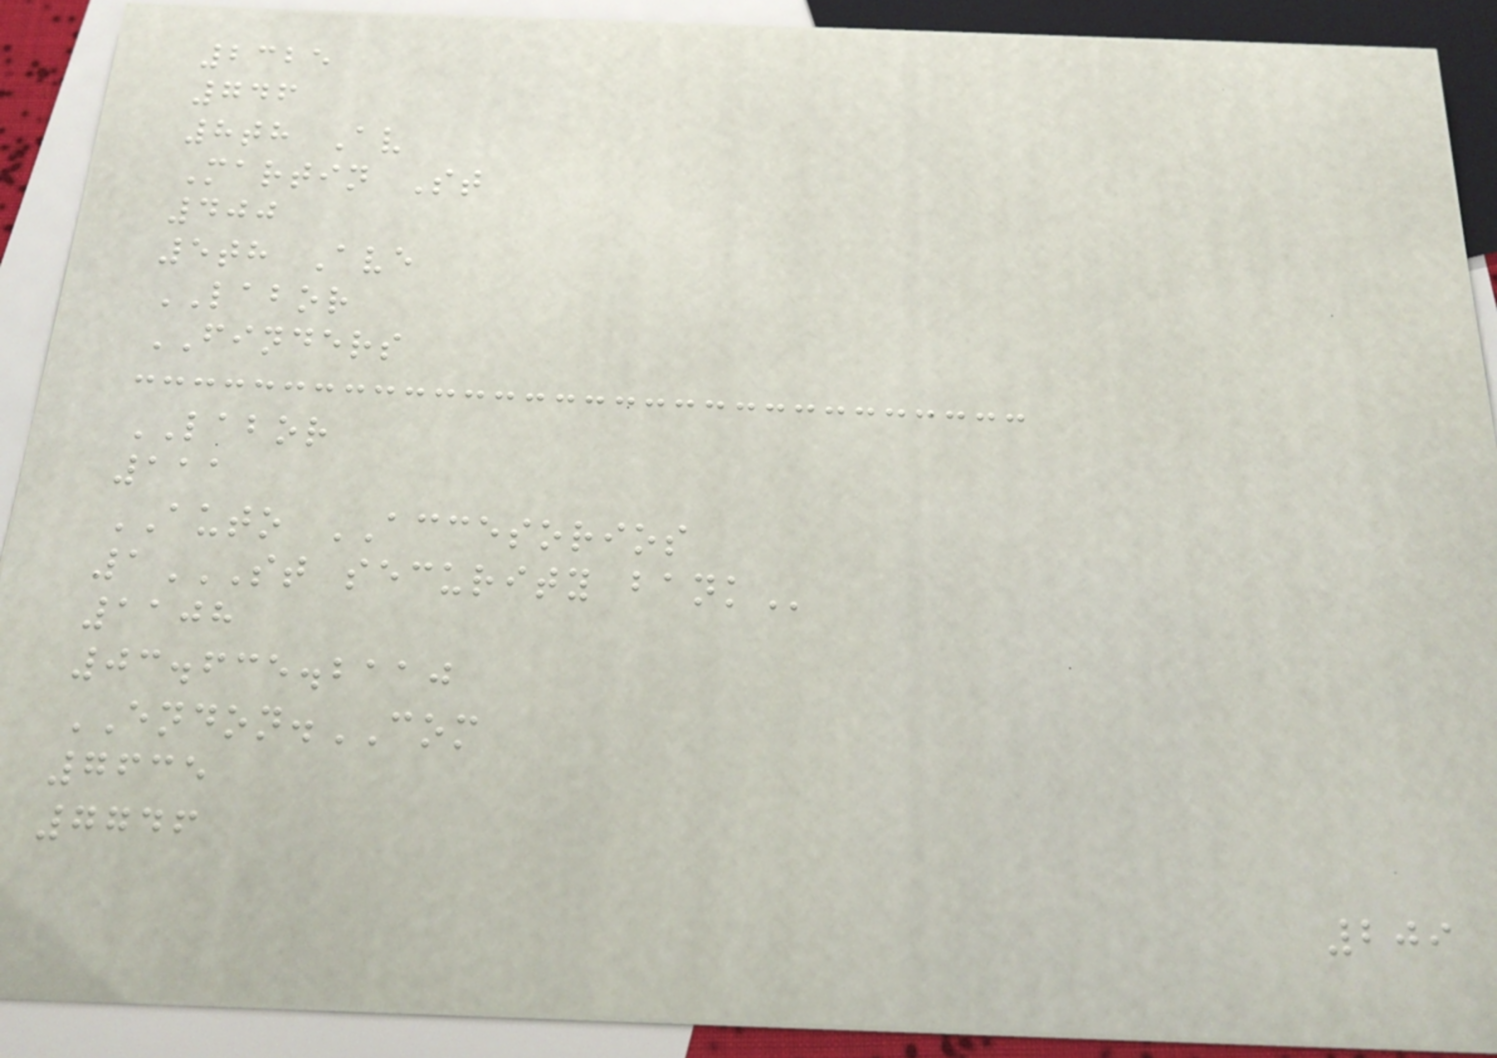2325
746
8th Av
Martin St
400
5th Ave
LABOR
FINDERS
LABOR
111
AUTO ACCESORIOS
1ST SECURITY BANK
1108
03.635.2110
ENDON.COM
7635
7746
209
